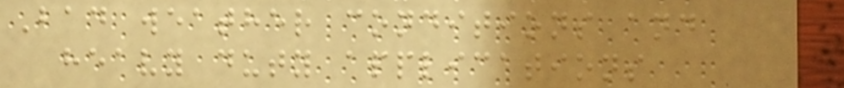Bad weather conditions and
heavy duty applications
